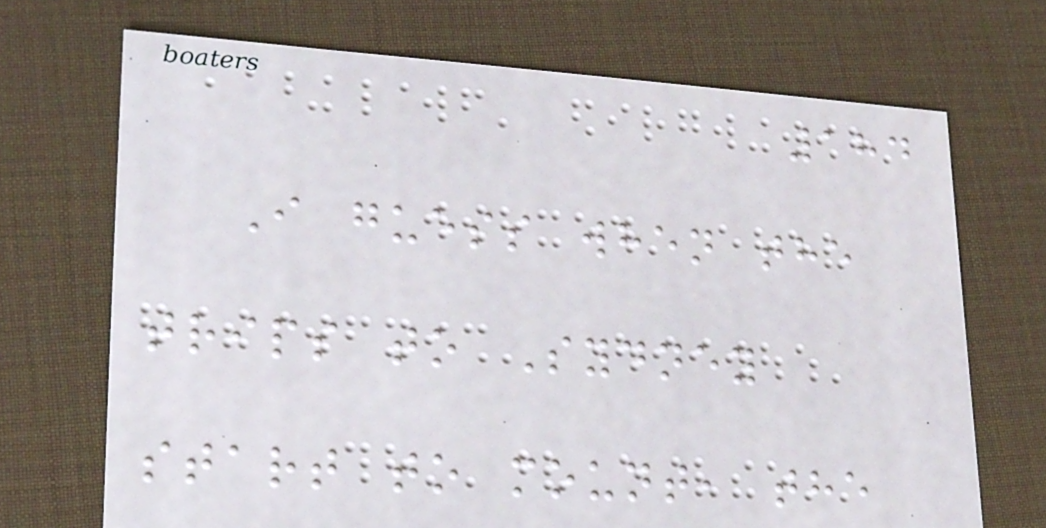184
I guess when the
trips to Sydney
start to mount, the
